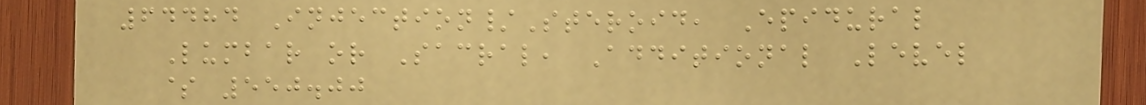64484 Injection/Steroid, Epidural
Lumbar or Sacral, Additional Level
$ 550.00
